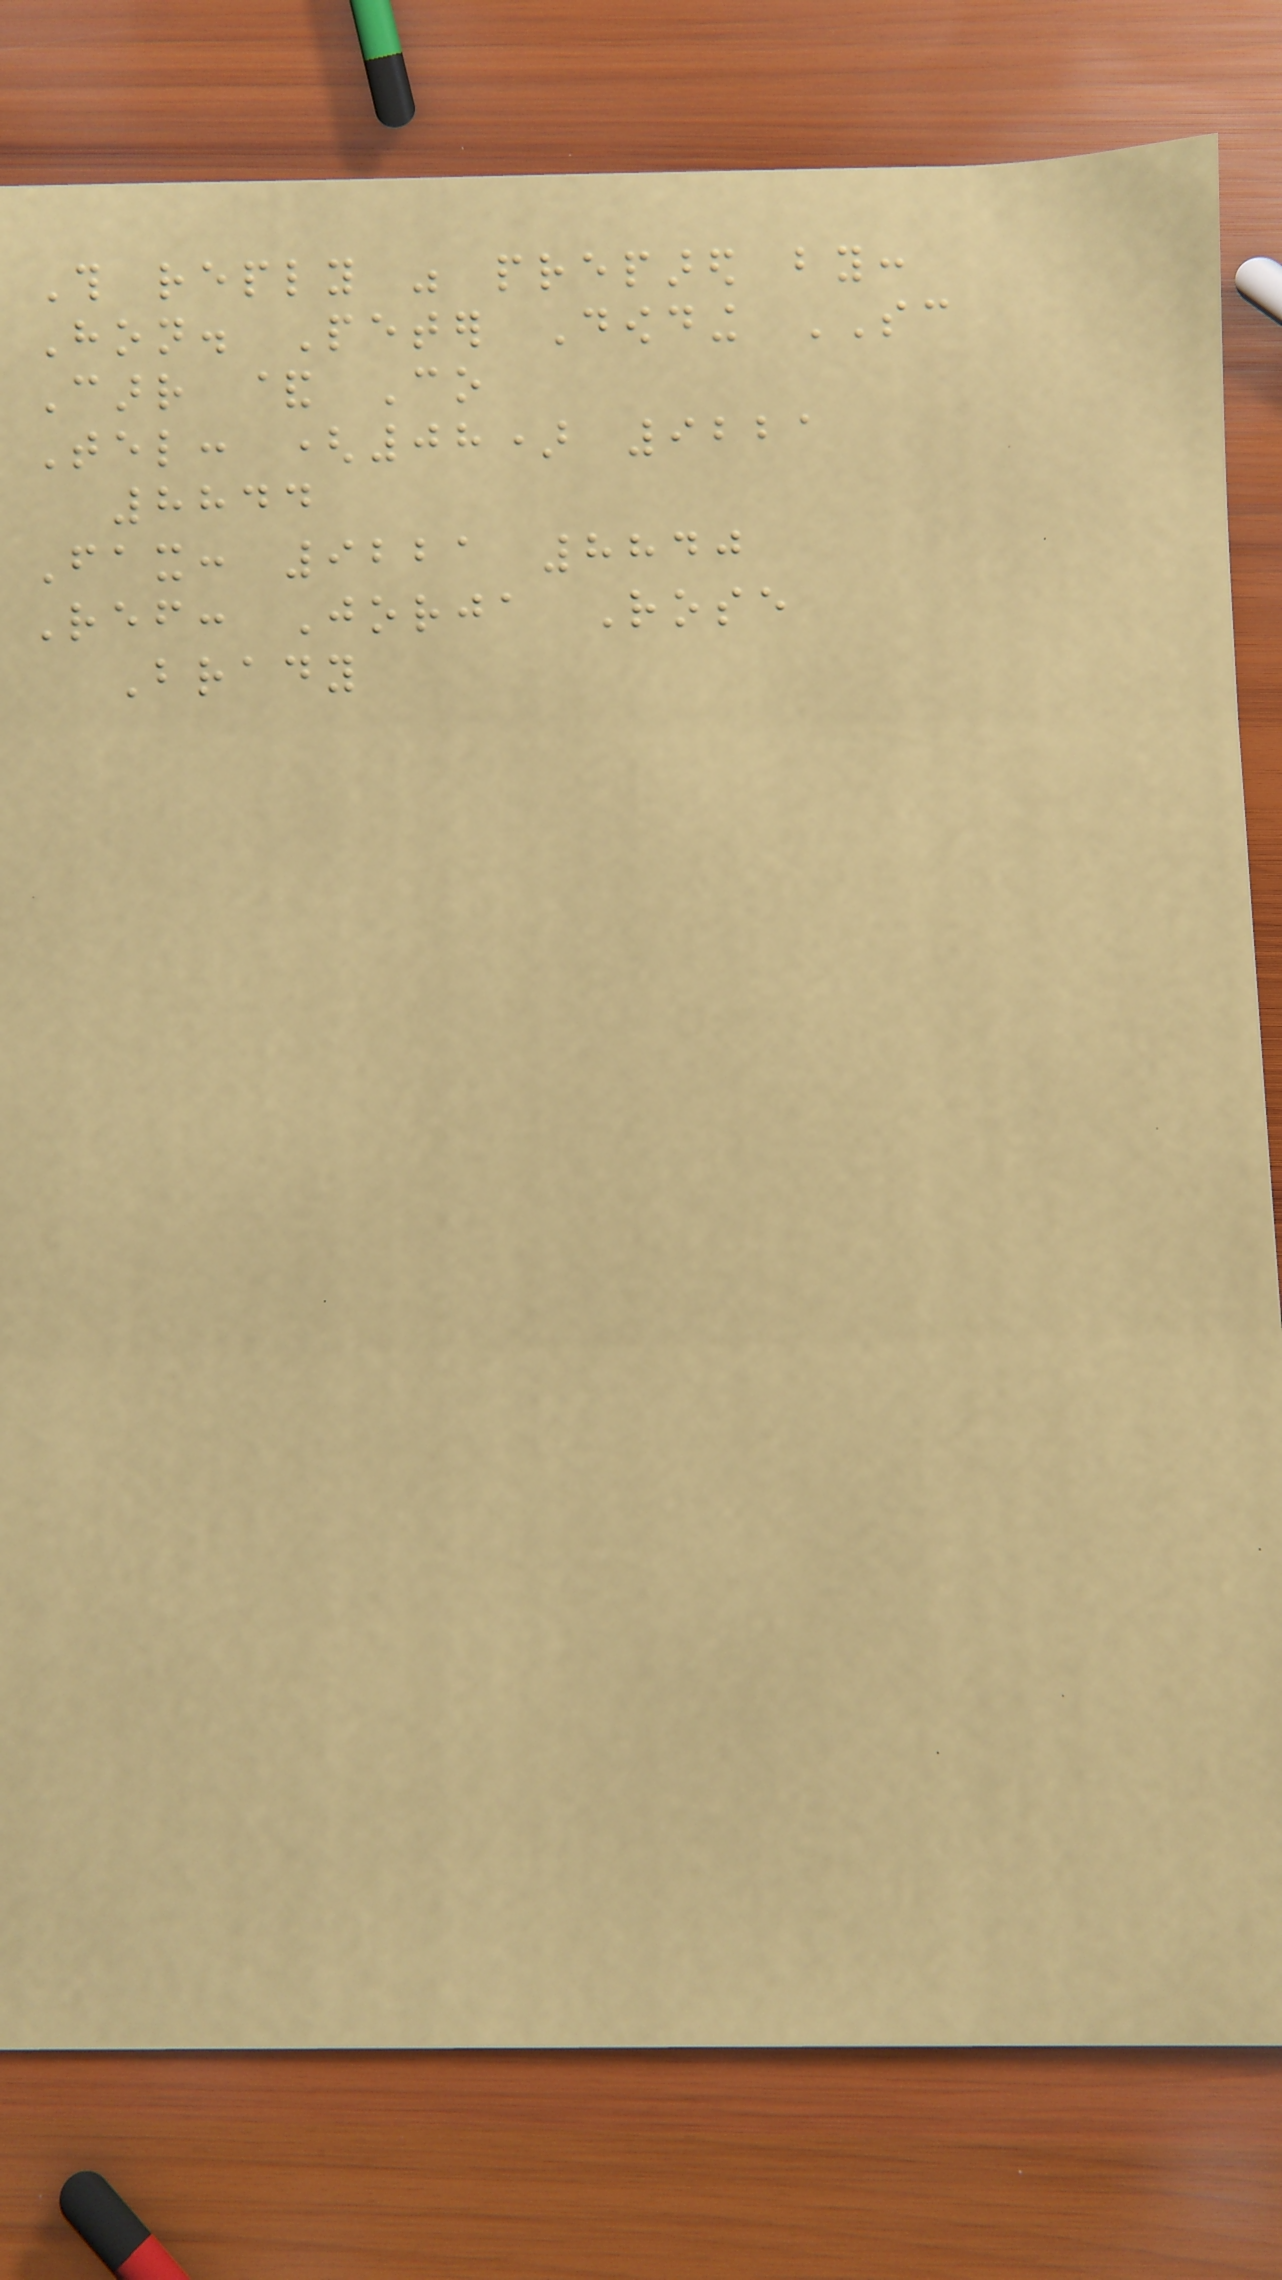This reply was prepared by:
Hon. Peter Dowding SC
Carr & Co
Tel: (08) 9221
8844
Fax: 9221 8840
Ref: Jorja Rose
Brady
